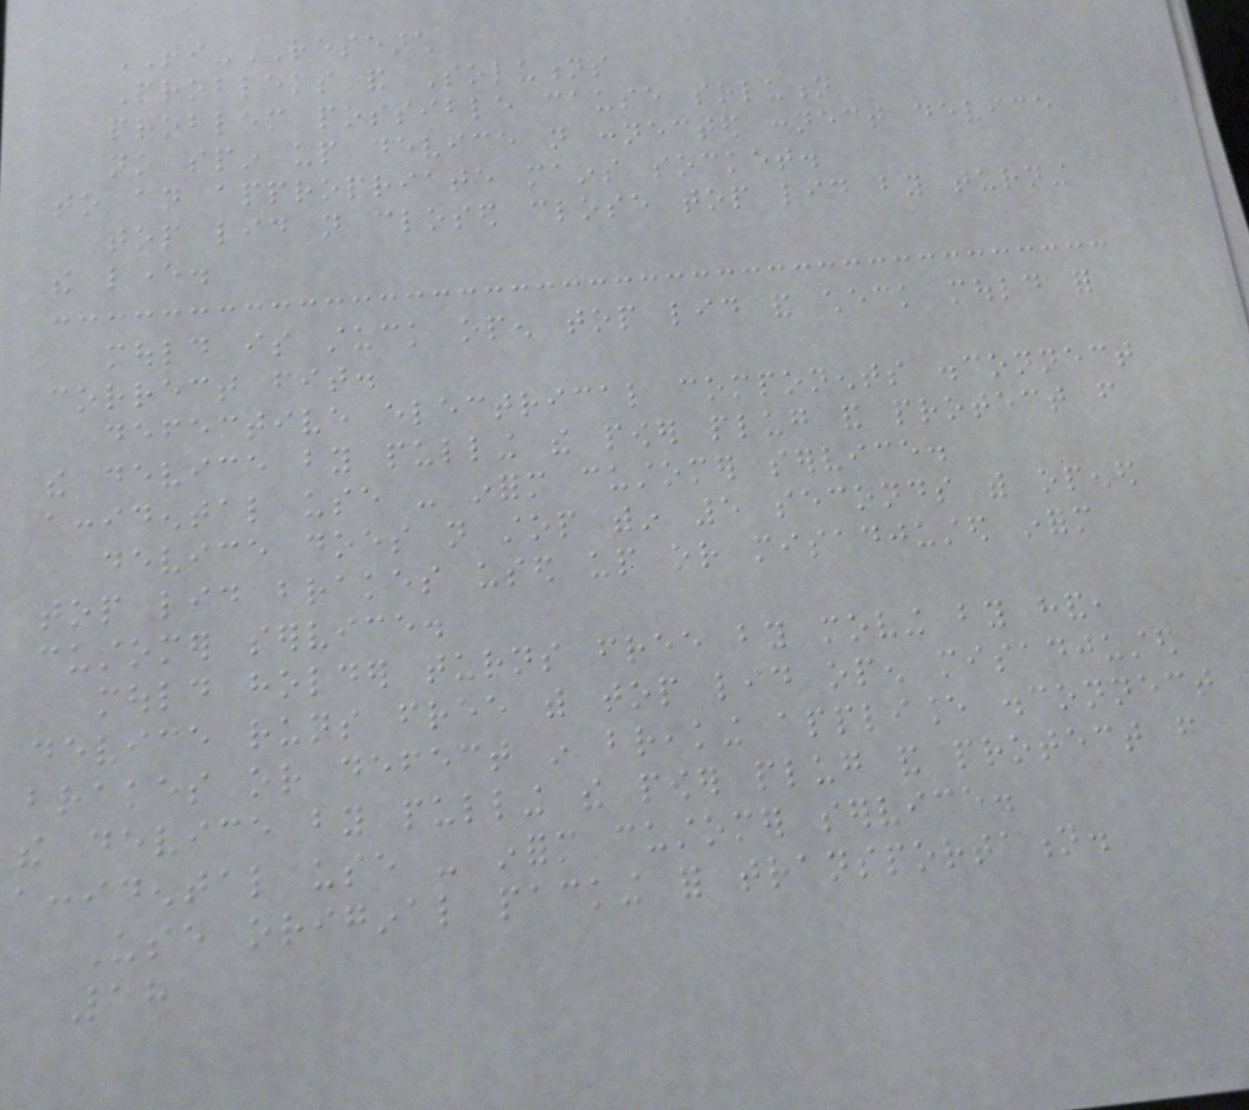TI-RESEARCH
Problems and Solutions
problem possible cause solution
no spin up device not connected connect device
to an appropriate mains socket.
top lid not closed close top lid by turning
the lever.
mould is stuck open top lid and check mould for
correct fit.
defective electrical components disconnect
the device by pulling the power plug and protect from
accidental use - inform customer service.
device does not stop within 5 seconds with opened
top lid brakes used up or misadjusted inform
customer service.
mould holder turns free by moving by hand,
device runs free with top lid open misadjusted
brakes or defect in breaking appliance disconnect
the device by pulling the power plug and protect from
accidental use - inform customer service.
Use original packing for transportation.
18
